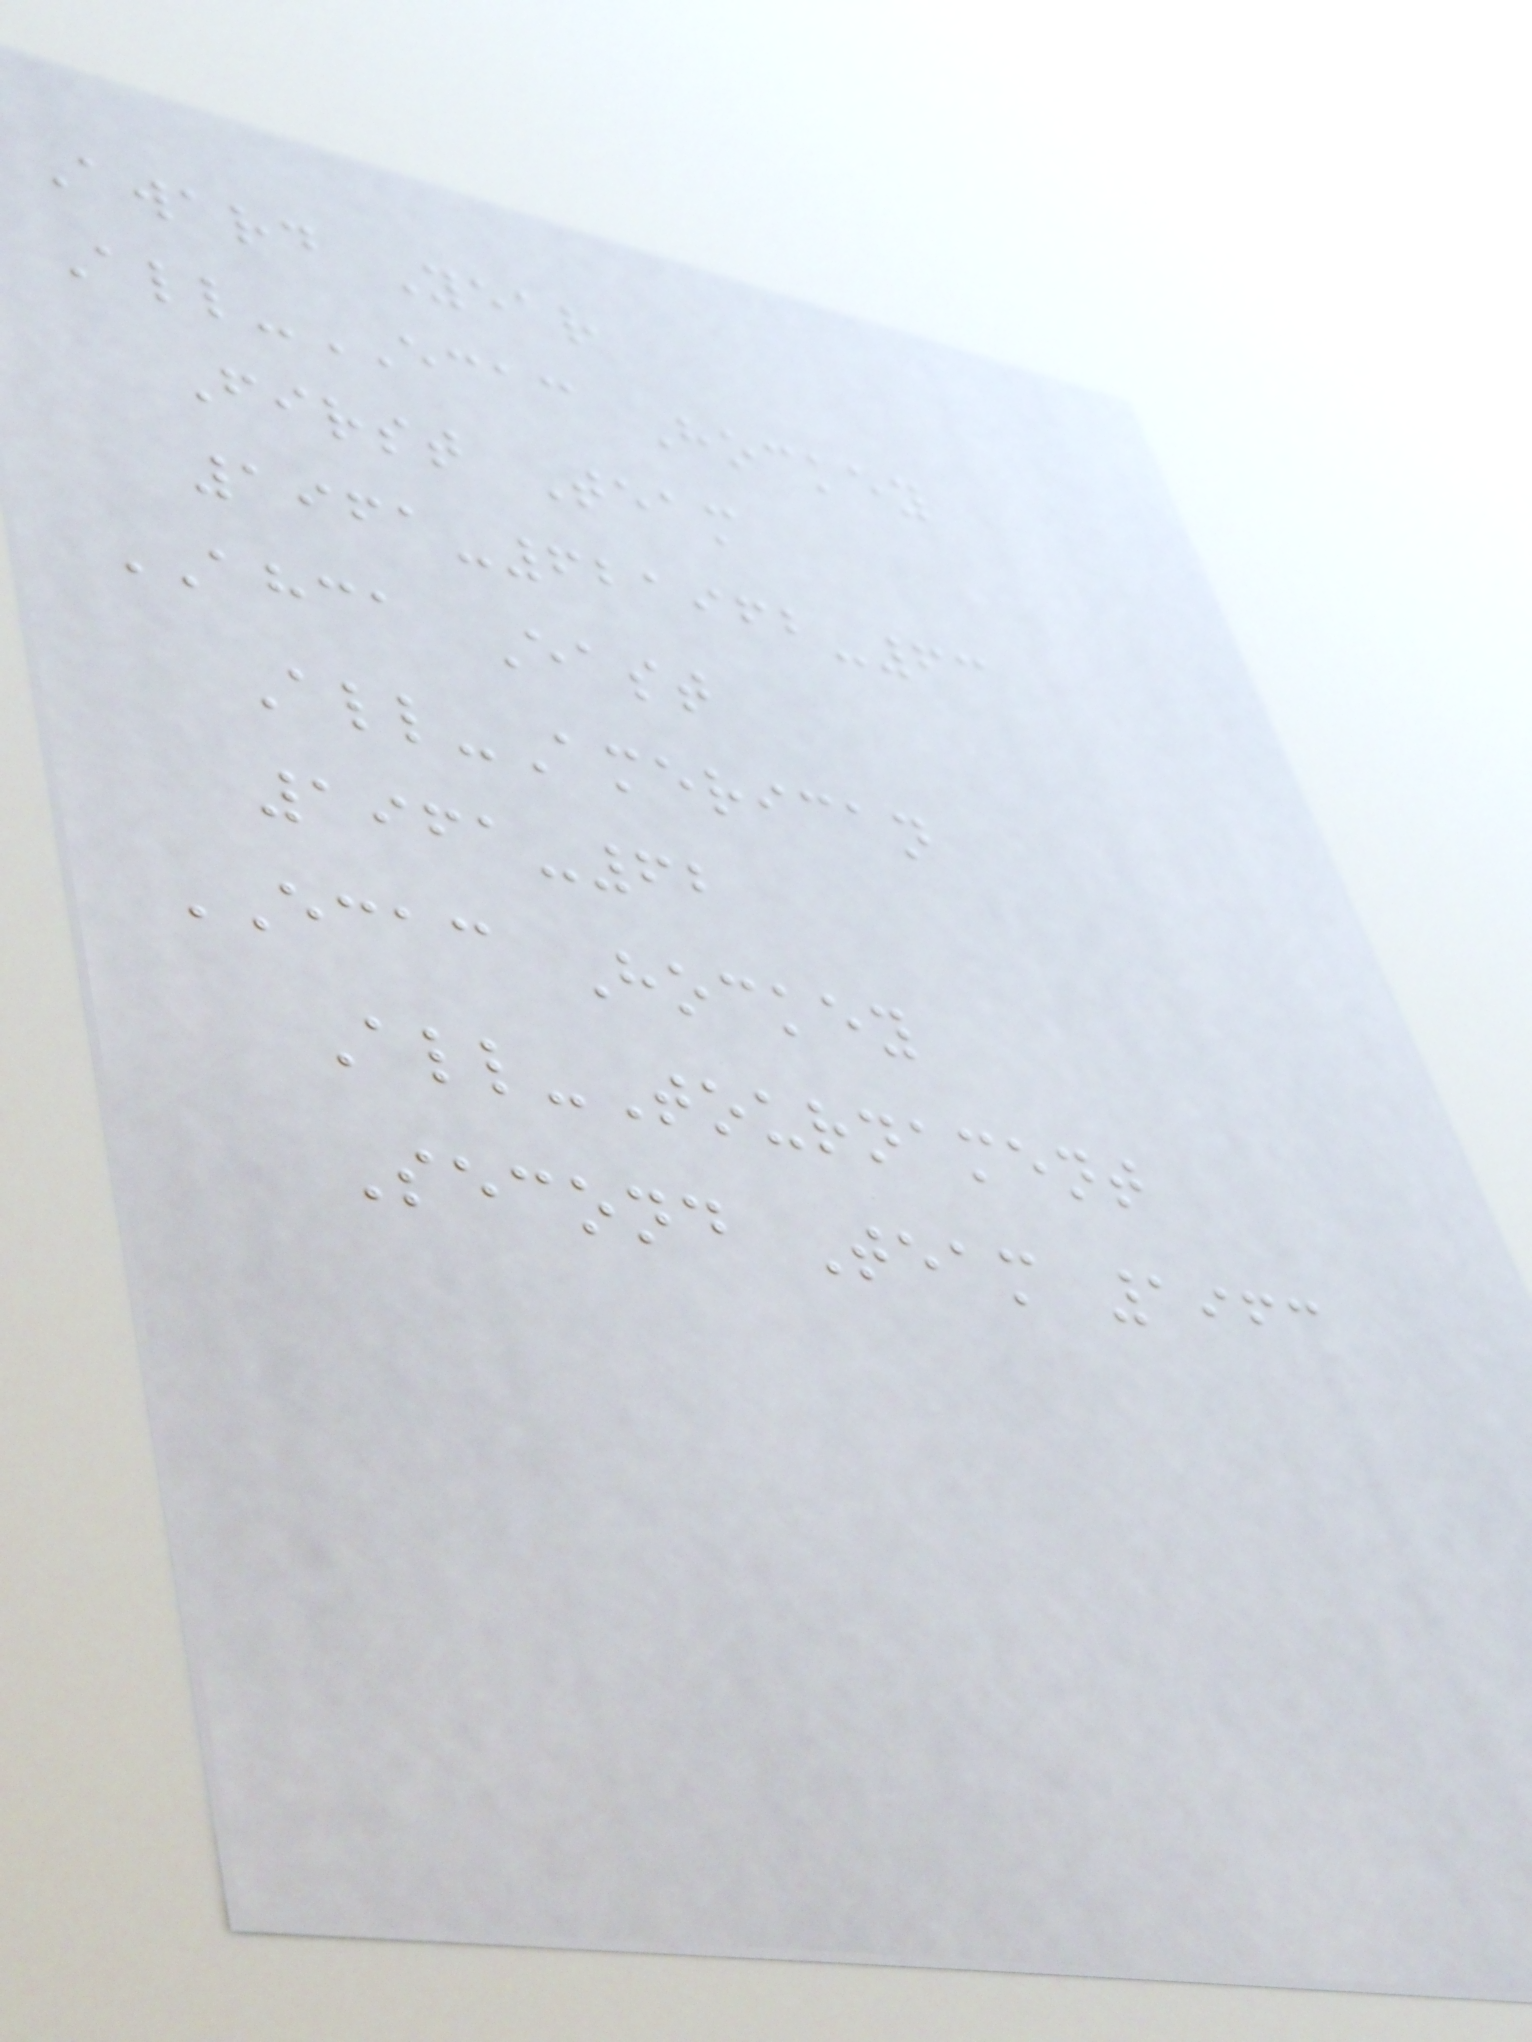Award Year
All-ECAC Hockey
First Team
1961-621962-63
AHCA East
All-American
1961-62
ECAC Hockey
All-Tournament
Second Team 1963
